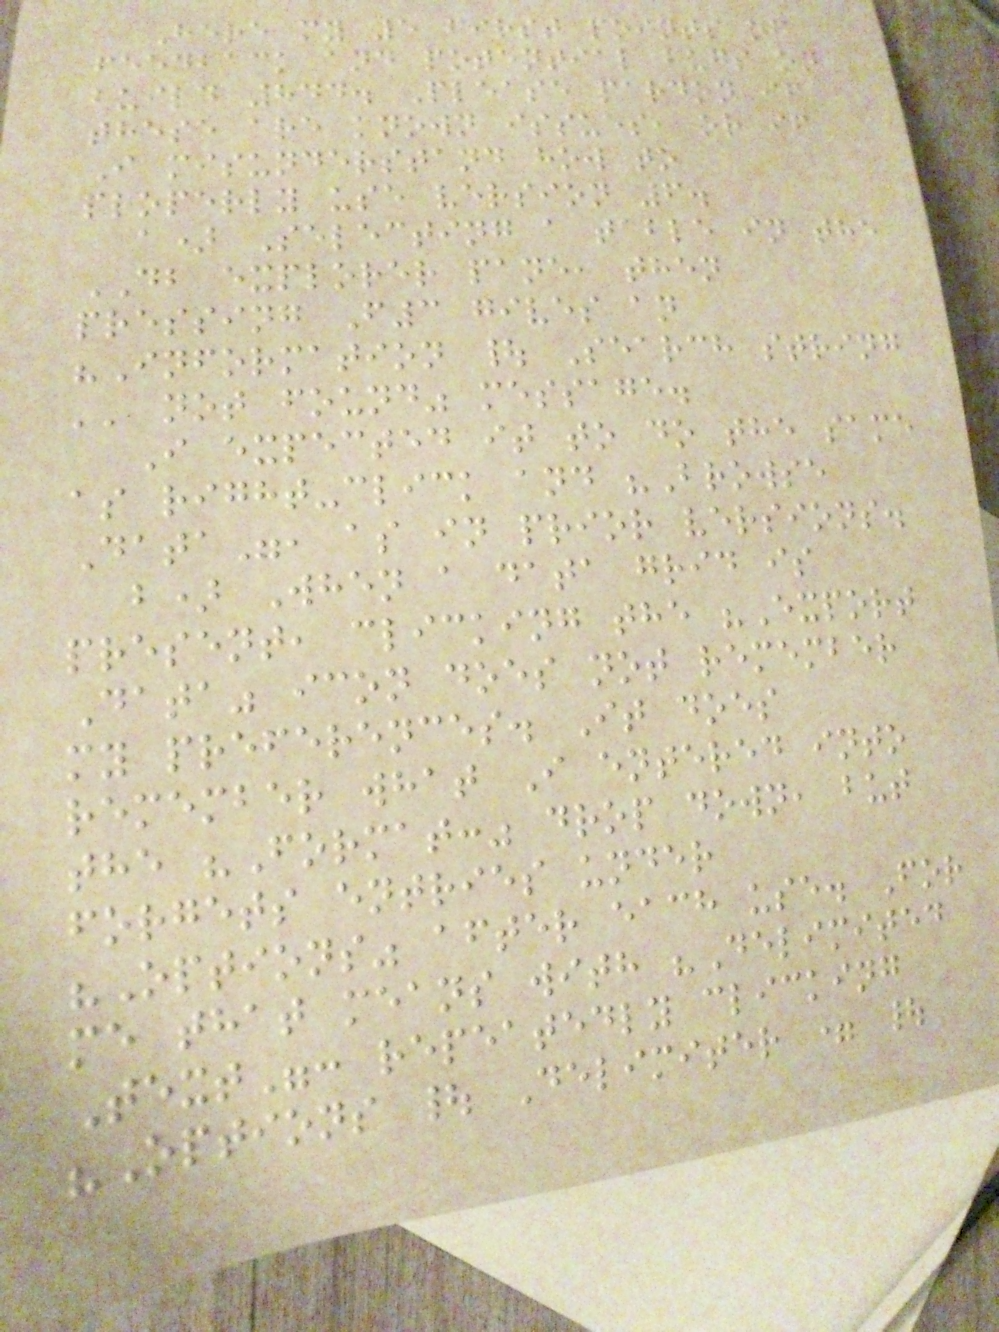Here my 5 first points of
feedback and potential bugs on
build 844. Please pardon if
these are known issues, or if
I misunderstand how to
properly use version 6.
a) Selecting a table in the
DB explorer pane, then
pressing F3 gives an
"Information | Search string
'' not found" message.
I expected it to do the same
as right-click and "Browse
Data", as in prior versions.
b) When a data grid is
present, clicking the "Export
Data" icon does not remember
my preferences. It does
remember what I entered into
the "Format:" drop down, but
forgets entries under
"Options" after each use. For
me that means with "Delimited
Text": repeatedly clicking
"Options | Delimiter = |
